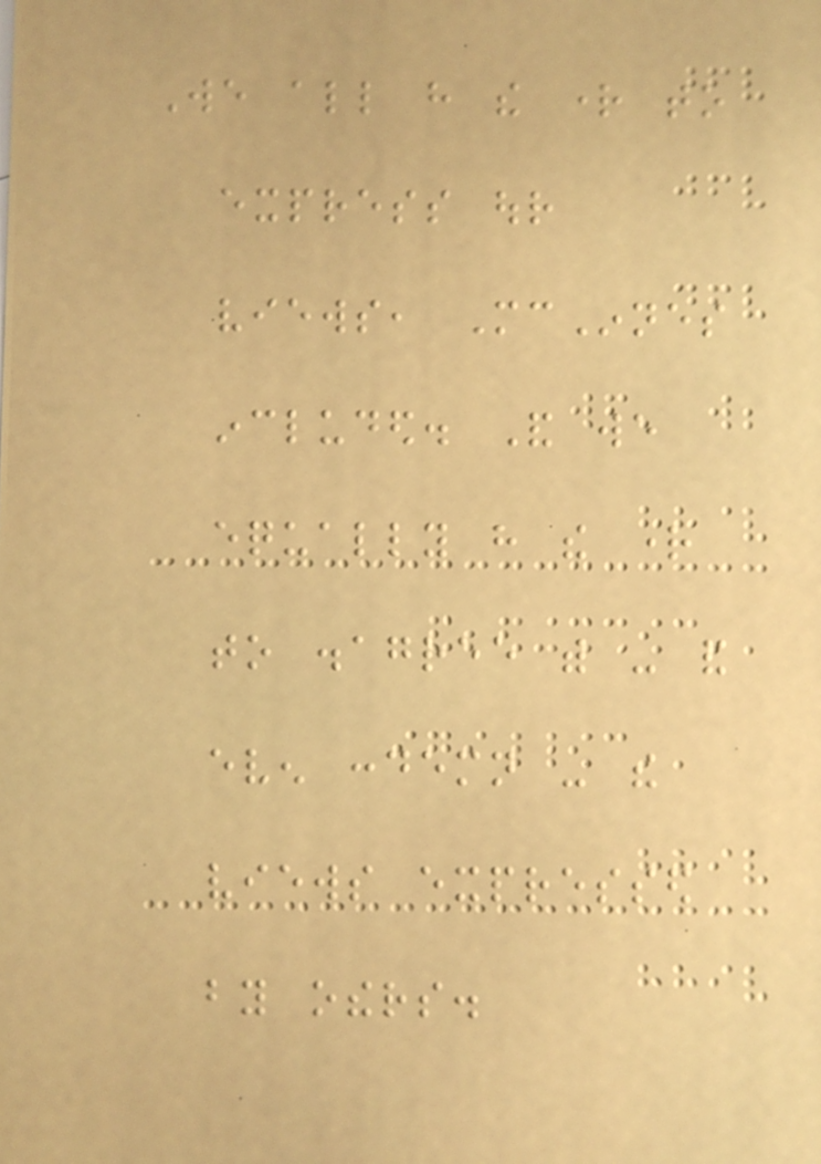We all have the right to
express our
views, McInnes
included. And we
equally have the right
to disagree with - and
even condemn - the
views expressed
by others.
